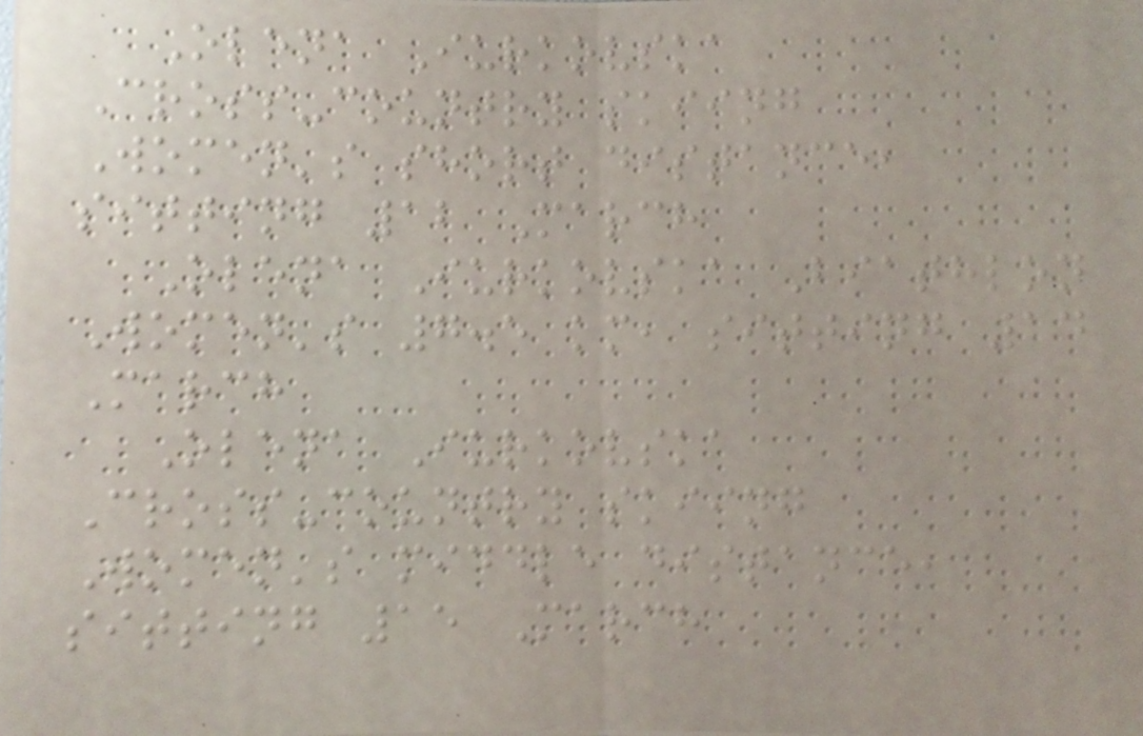Olena Iurkovska
Cross-country skiing
Women's short distance,
sitting 12 March
Olena Iurkovska Biathlon
Women's 7.5 km, sitting 14
March
Olena Iurkovska
Cross-country skiing
Women's middle distance,
sitting 15 March
